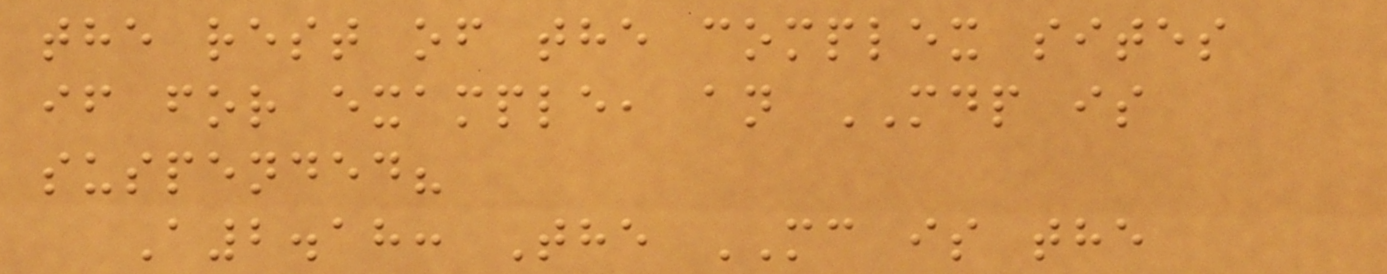the rest of the complex sites
if for example, an MDP is
suspended?
A2.18: The MC is the
